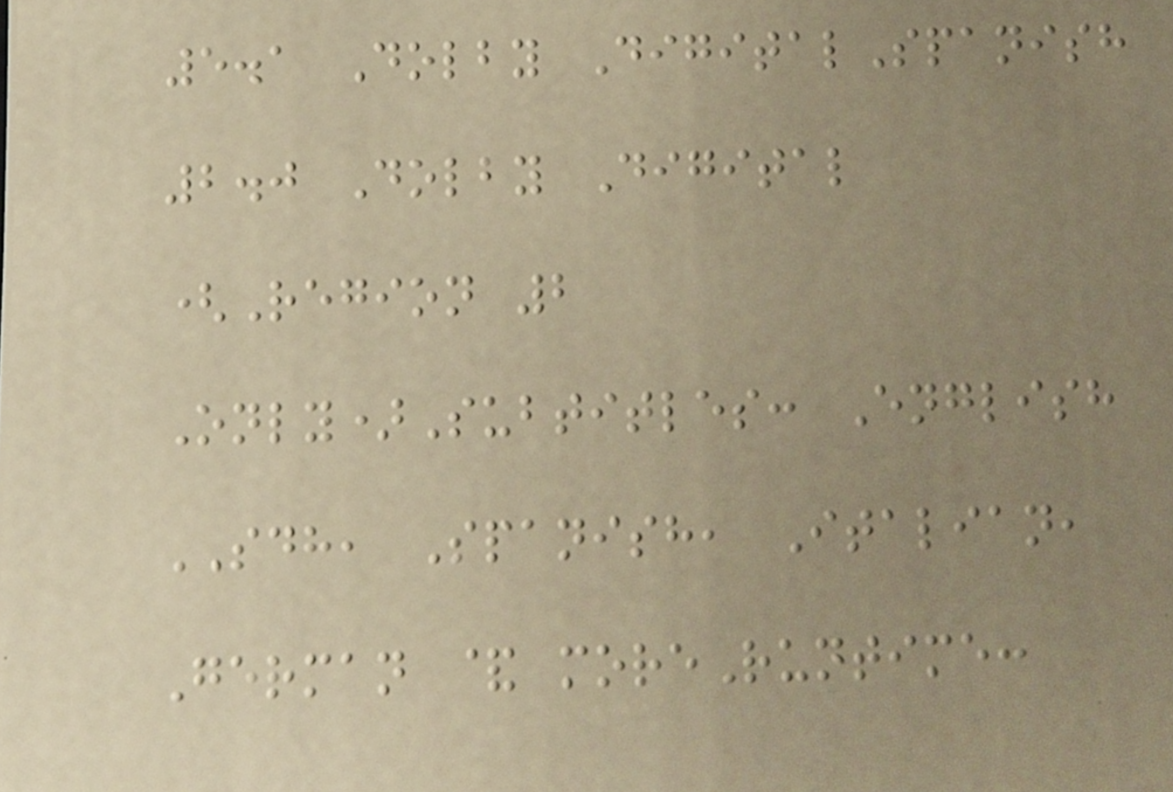5.1 Dolby DigitalSpanish
2.0 Dolby Digital
(Region 2
Only)Subtitles: English
SDH, Spanish, Italian,
German & moreRuntime:
